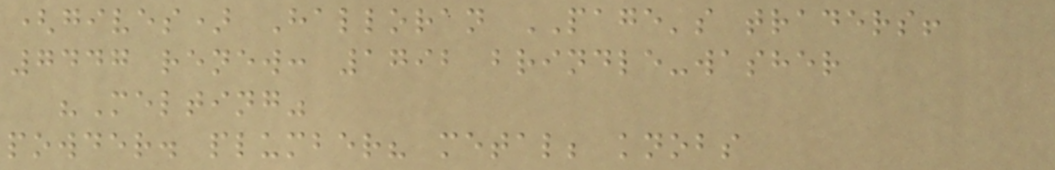(gives) Halloran PAGE's traders!
7447 renew: 1792 brindle-washer
"Melting"
powder. plumber? metal; knobs
